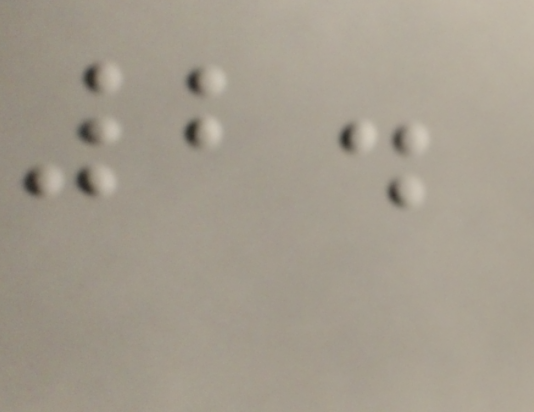2.
